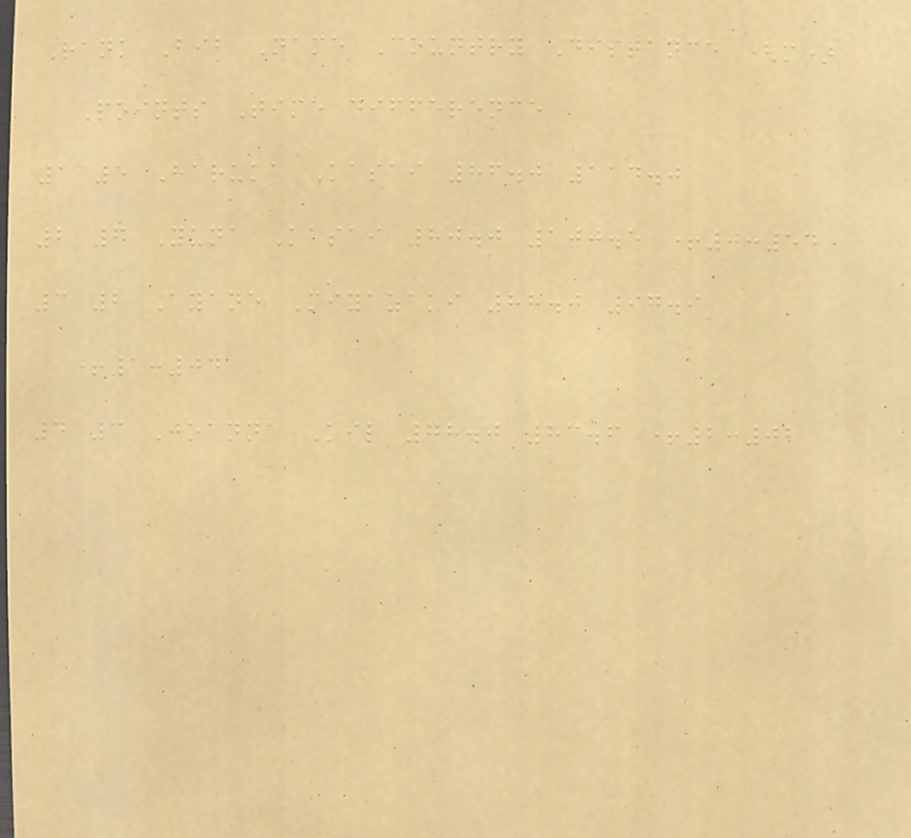Rank Bib Name Country Distance (m)
Points Time difference
1 5 Haruka Kasai 86.0 114.0
2 6 Yuna Kasai 80.0 100.5 +0:54
3 2 Ayane Miyazaki 88.0 97.9
+1:04
4 3 Joanna Kil 78.0 83.6 +2:02
